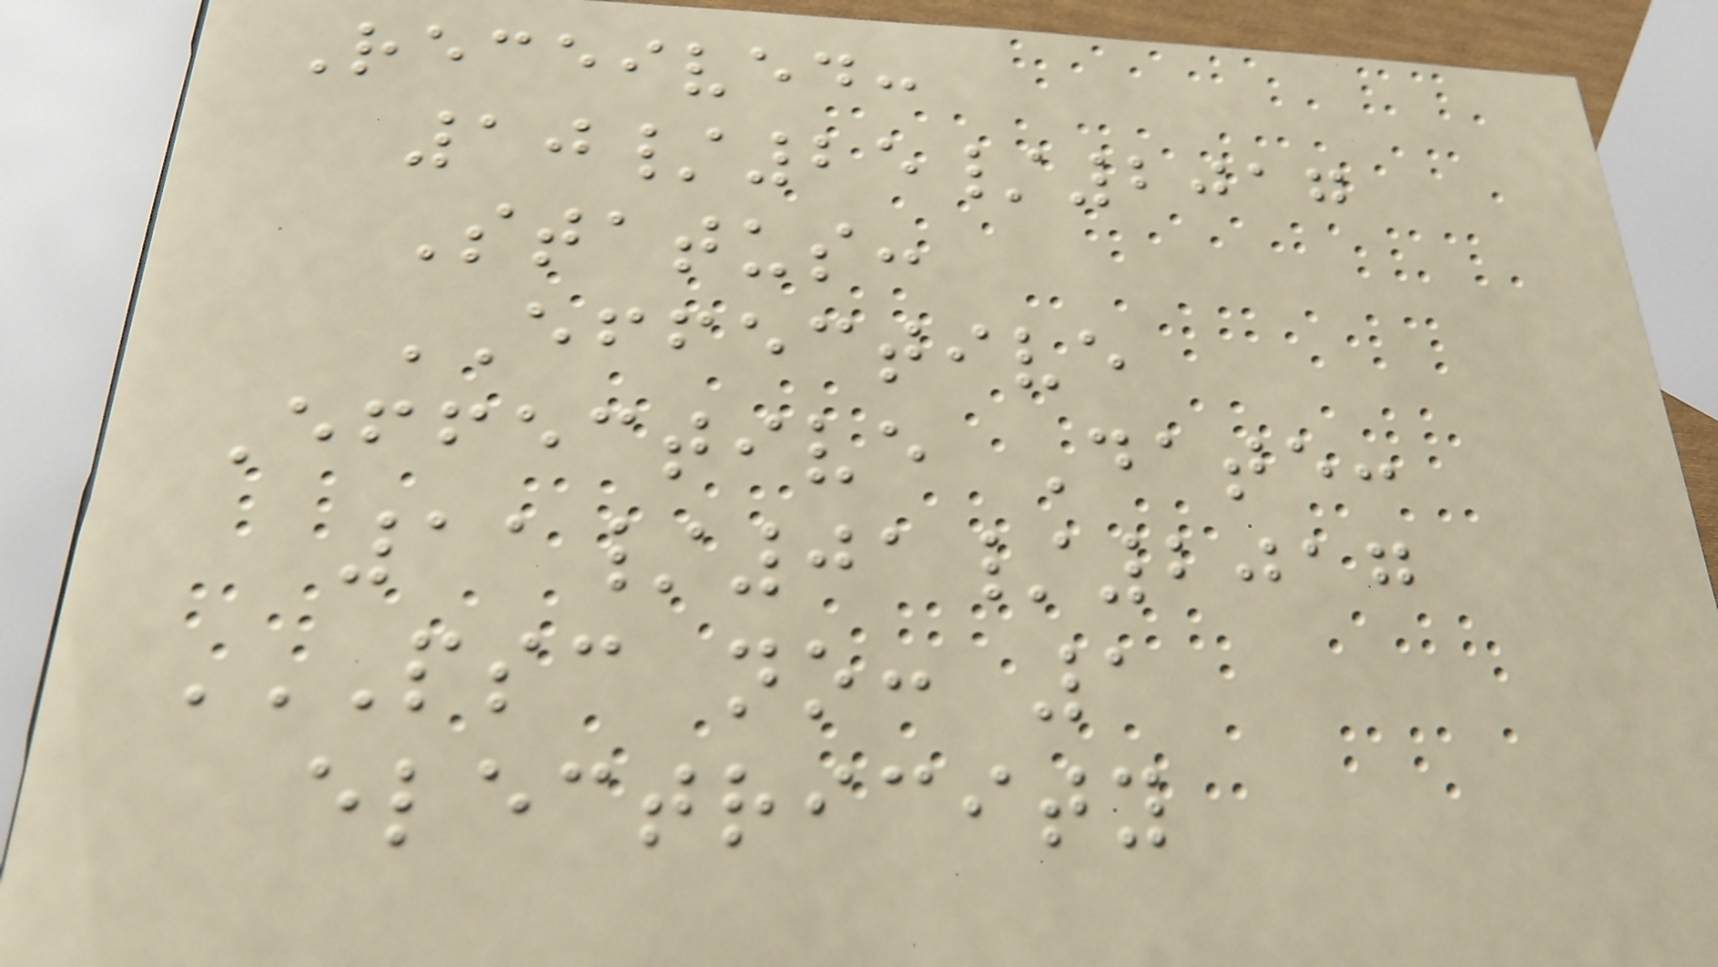Received:
10/25/2017
Status:
EFFECTIVE
Effective Date:
11/01/2017
PSC NO: 1
ELECTRICITY
